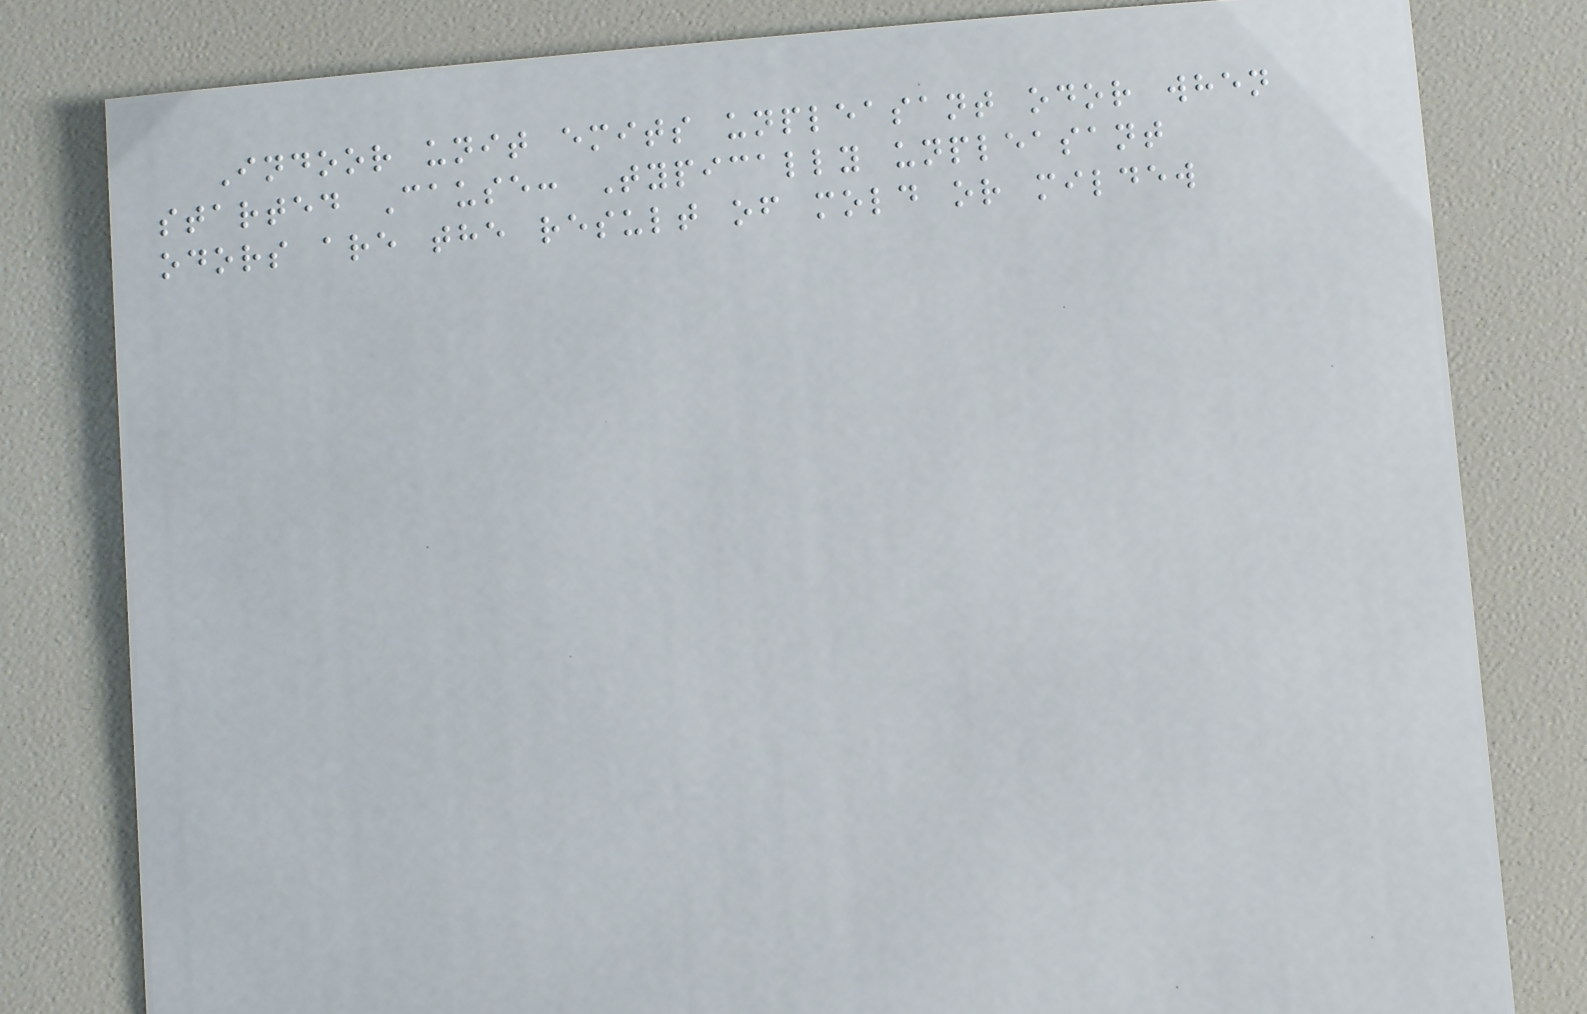Indoor unit emits unpleasant odor when
started Cause: Typically unpleasant
odors are the result of mold or mildew
